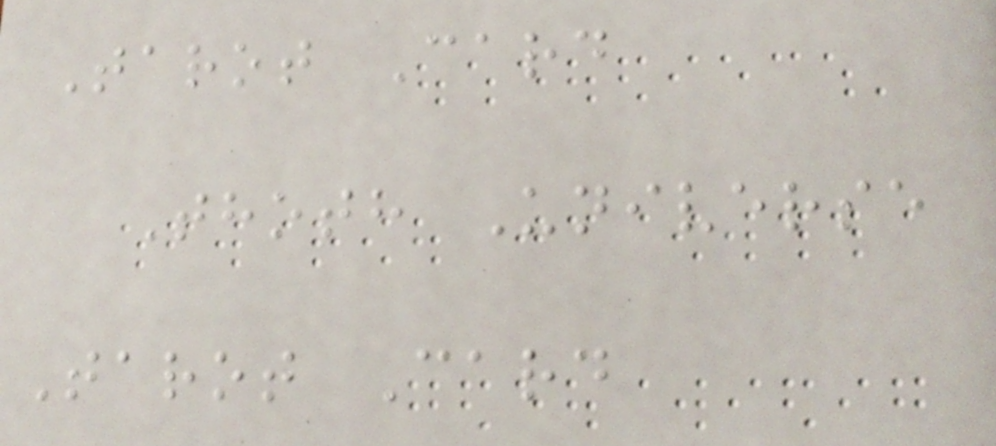Tarot Card
Thoth Universe
Tarot Card
